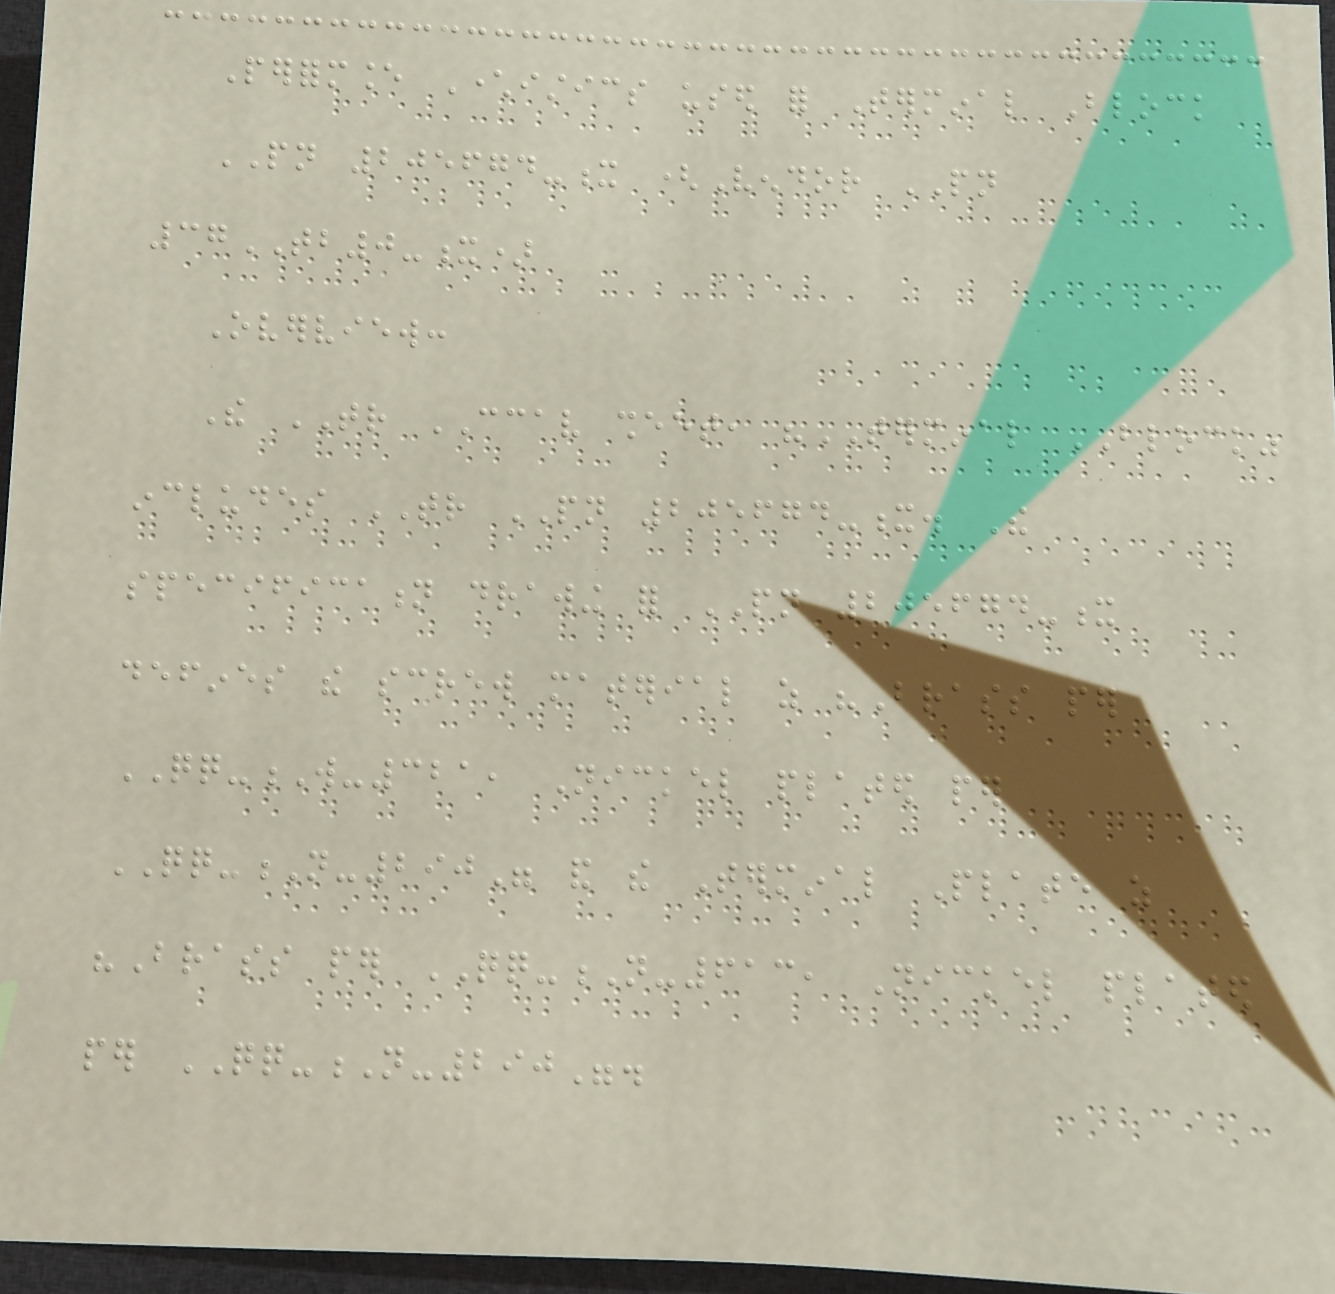Performance Characteristics used for Terminal Block
PN 205674-x (Vendor PN
37TB0-x)
Overview:
The TR CCAV sheet, "TERMINAL BLOCK"
includes TR PN 205674-x. The
specification drawing for PN 205674-x
defines the screw material as "Brass per
QQ-W-321, Nickel plated per
QQ-N-290" and the Terminal Plate as
"Brass per QQ-N-613, Nickel plated
per QQ-N-290".
